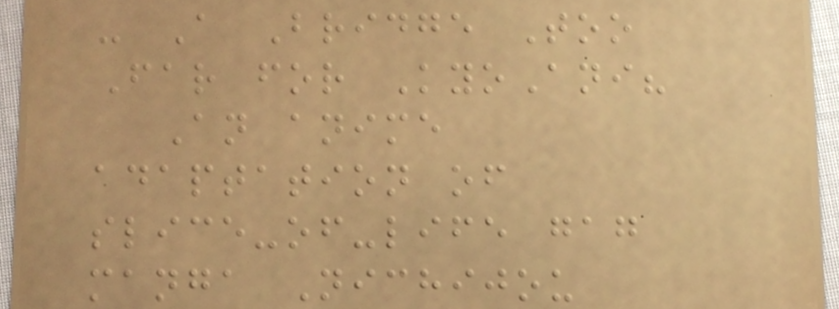- A Bridge Too
Far for KyoAni?
An anime
adaptation of
slice-of-life gag
manga Nichijou
